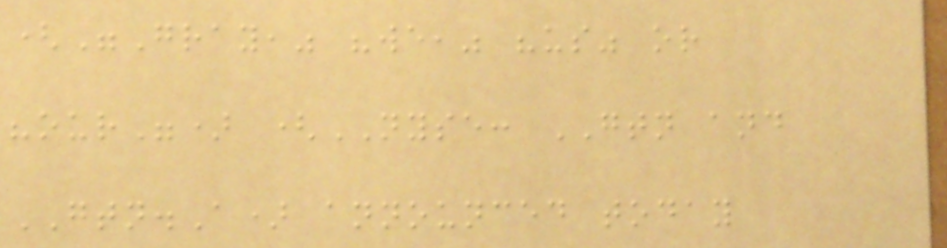("Gray," "we," "us" or
"our") (NYSE: GTN and
GTN.A) announced today
